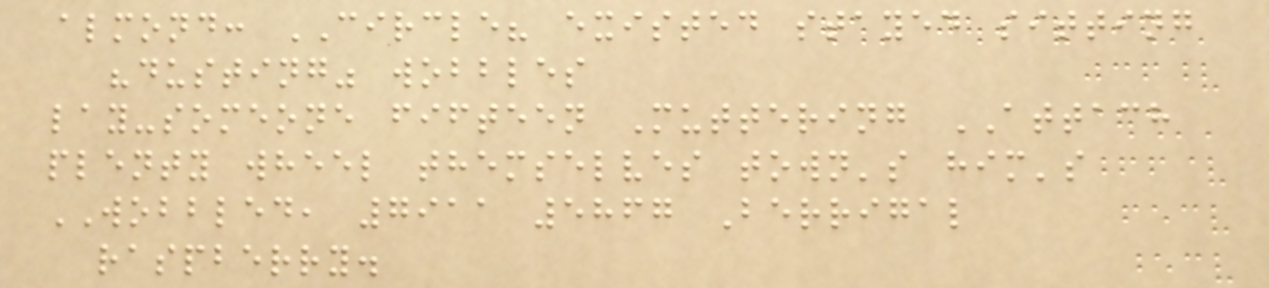almond: CIRCLE? existed stayed sitting
"dusting" wobbles
lay-someone fifteen Muttering ATTACH
plenty wheel themselves town's him's
WOBBLED, 7911 5867 Berrigal
raspberry.
